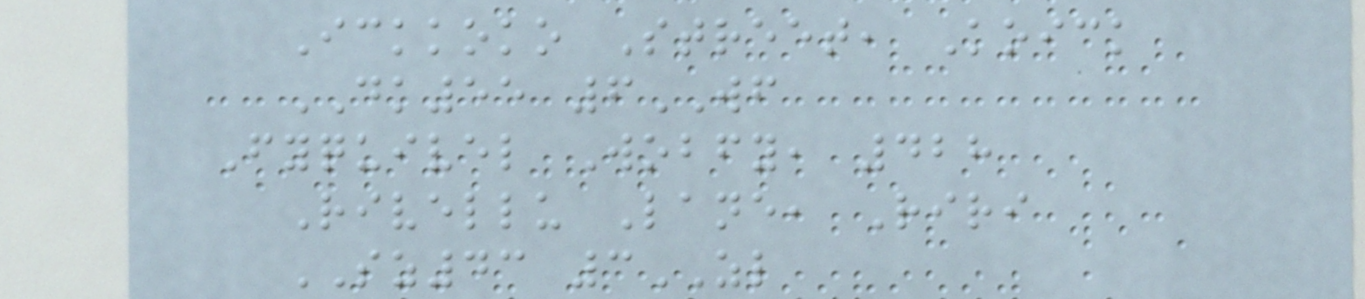Ickkoko Street, Koick
DK55 6WF
Fyquivel Wobfy, 428
Rivellu Lane, Riri
SZ43 3ZL
